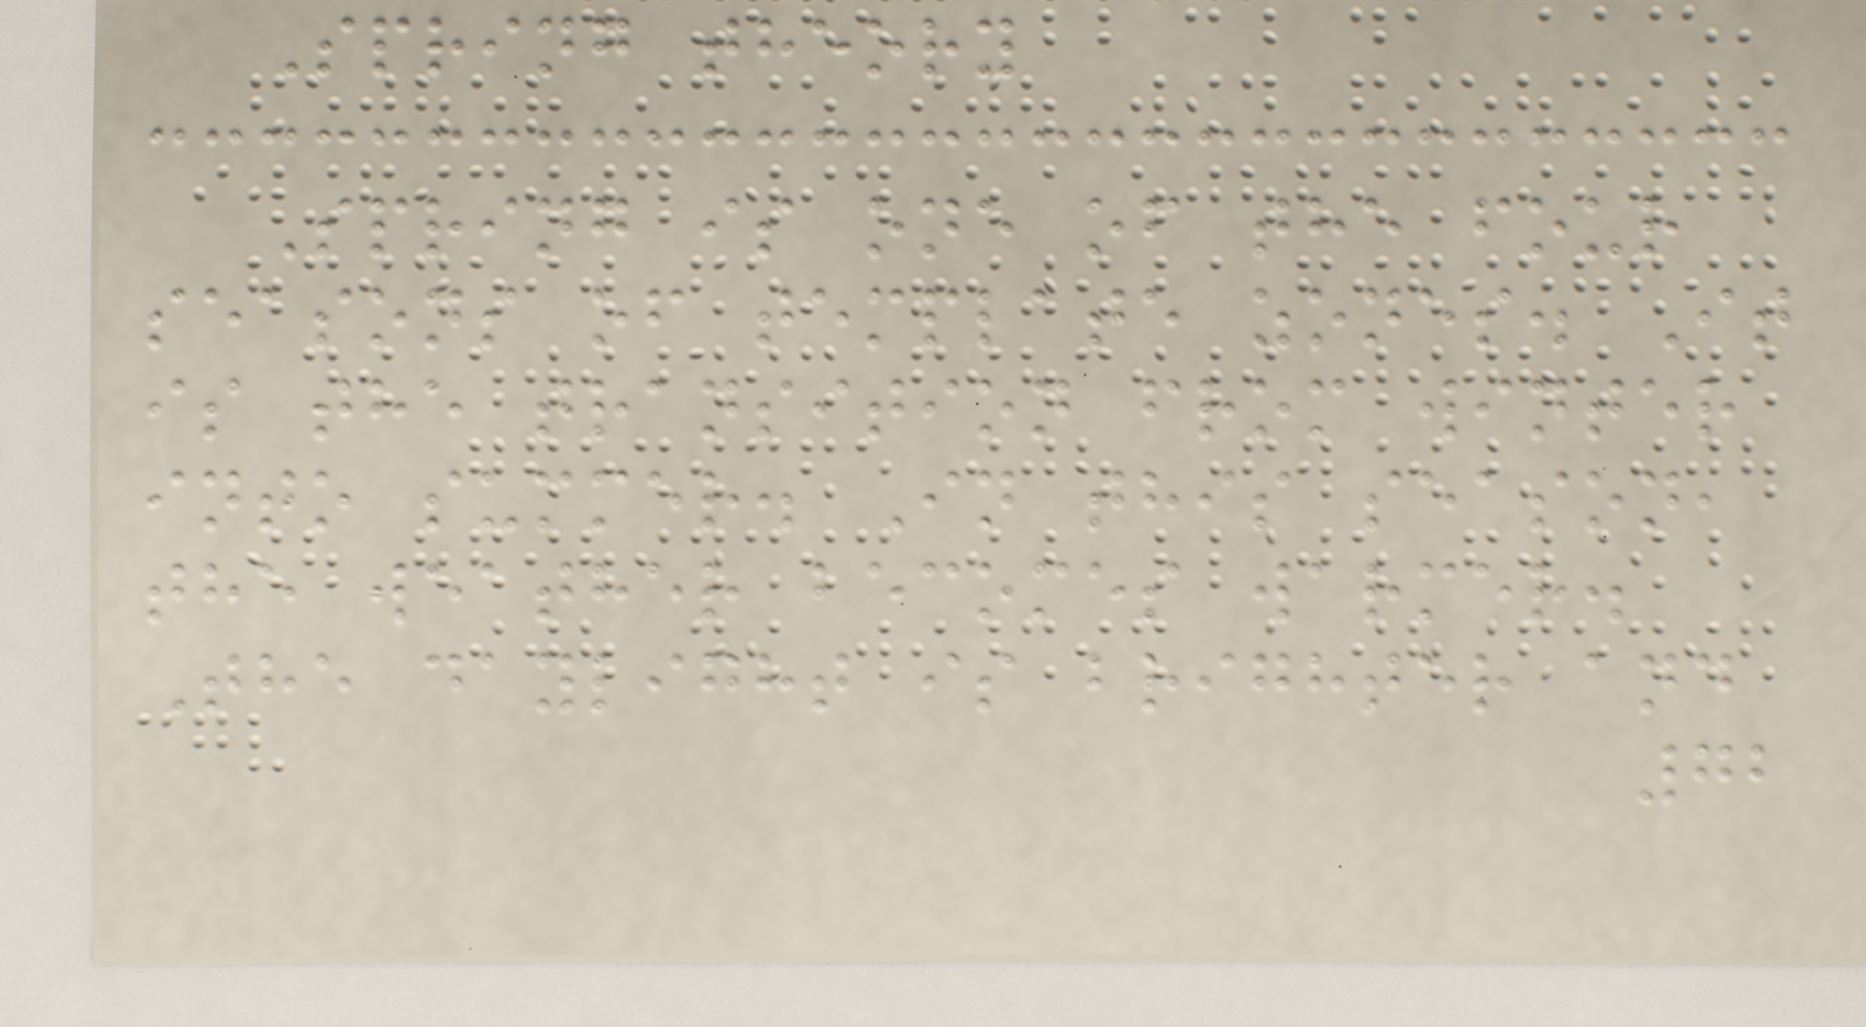Spring theory
Spring is one of the four
seasons of template zones. It
is the transition from winter
into summer. In this season,
the weather becomes warmer.
The daylight is brighter and
72
